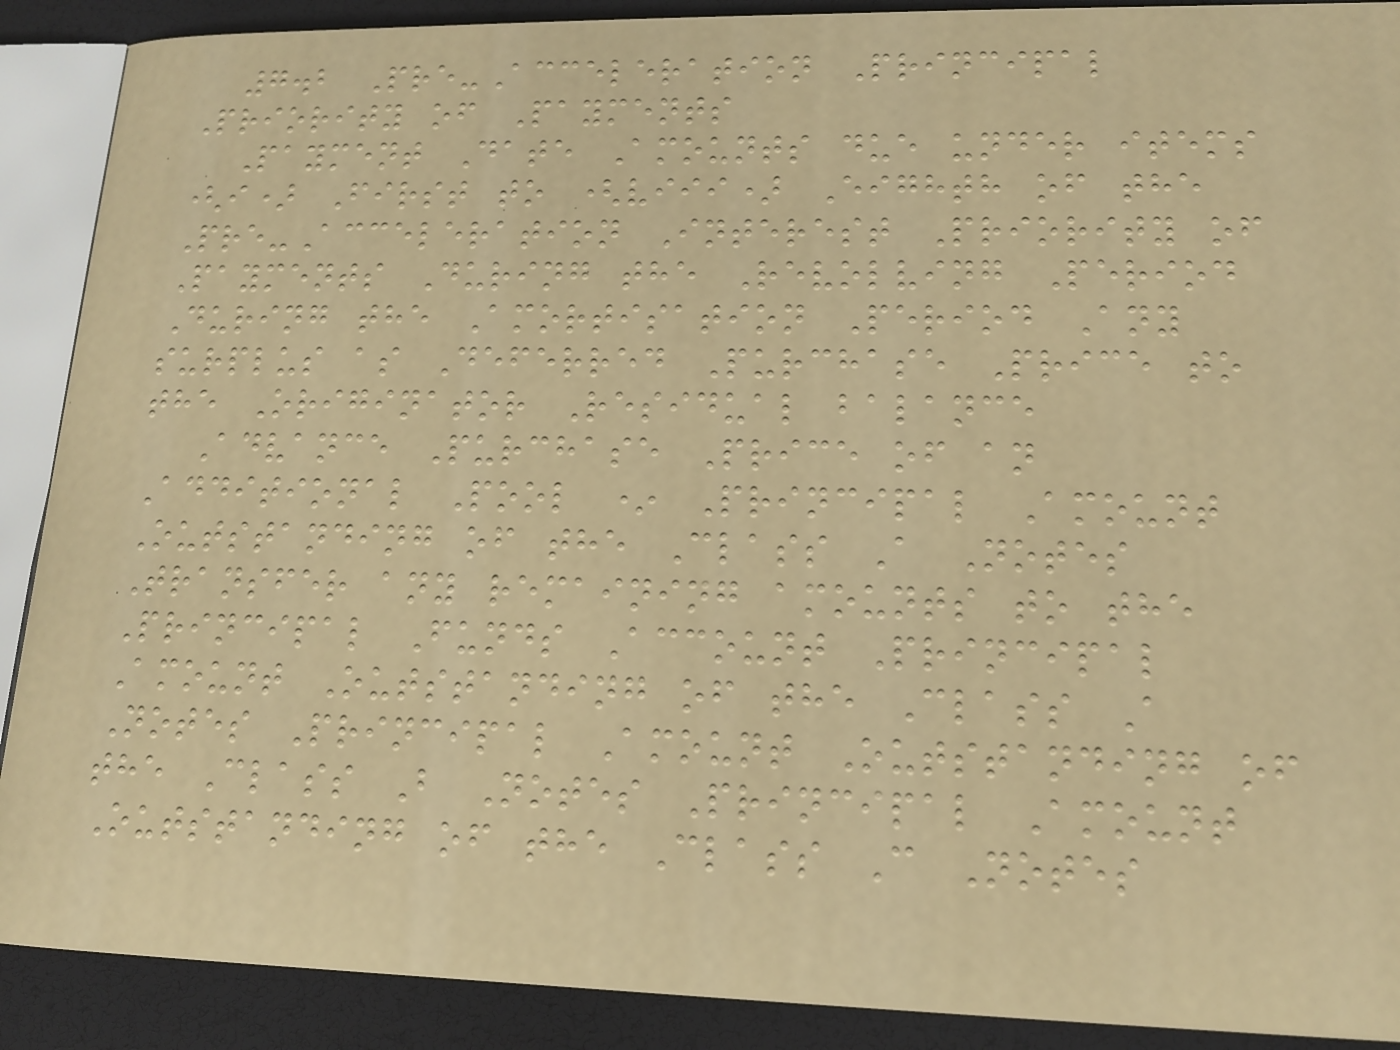7.2 Pre-Acceleration Principal
Priority of Payments
Payment Date Amounts due under items
(i) First to (viii) Eighth of the
Pre-Acceleration Interest Priority of
Payments During the Revolving Period
During the Amortisation Period Any
surplus as Deferred Purchase Price to
the Originator Residual balance
Advance Purchase Price of an
Additional Pool * Principal Amount
Outstanding of the Class A Notes
Transfer any remaining amounts to the
Principal Funds Account Principal
Amount Outstanding of the Class A
Notes Principal Amount Outstanding of
the Class B Notes Principal Amount
Outstanding of the Class C Notes
